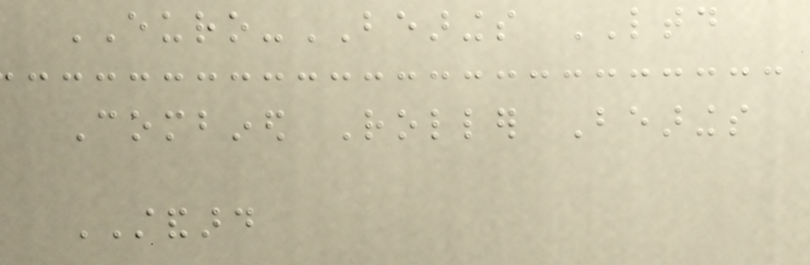EURO-BEARINGS LTD
Combined Roller Bearings
STANDARD
